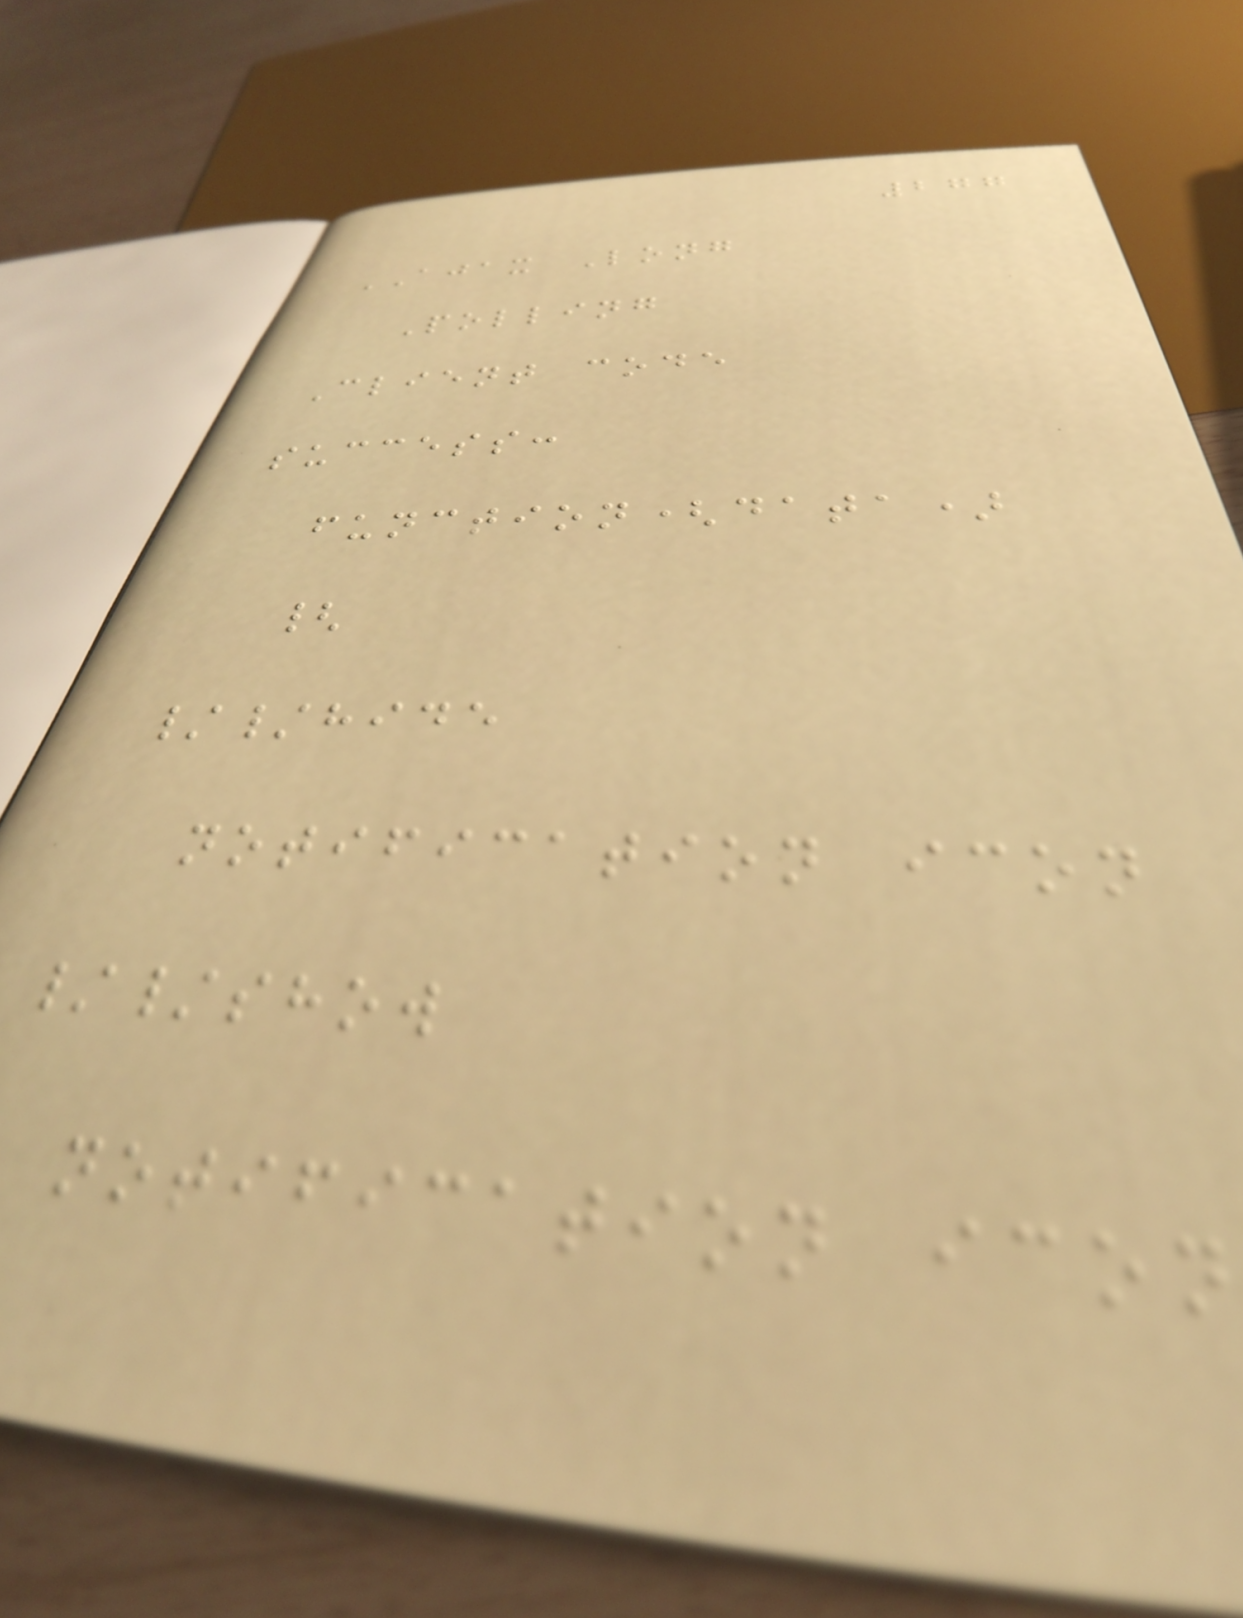277
AJAX Long
Polling
Client code
success:
function(data)
{
//hide
notification icon
//show
notification icon
